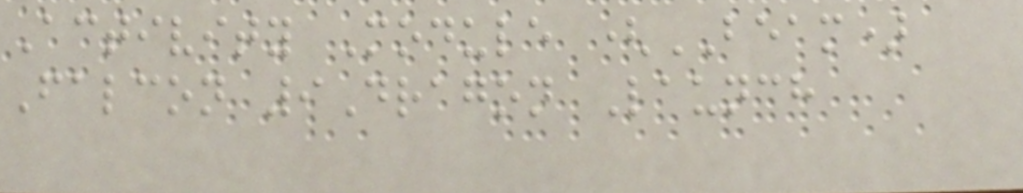Activity Module (BEAM)
Falcon 9Dragon Launch
